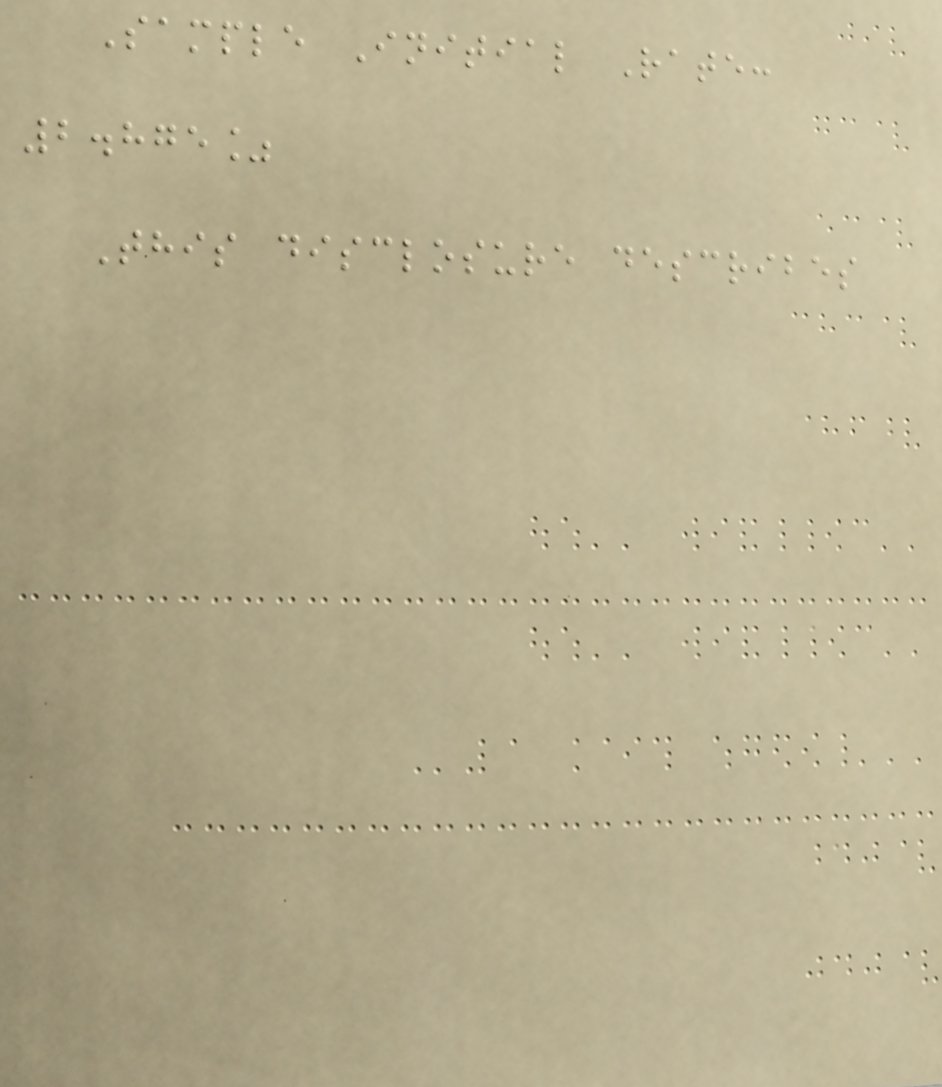Sample Initial Rate:
2.875%
This disclosure describes
